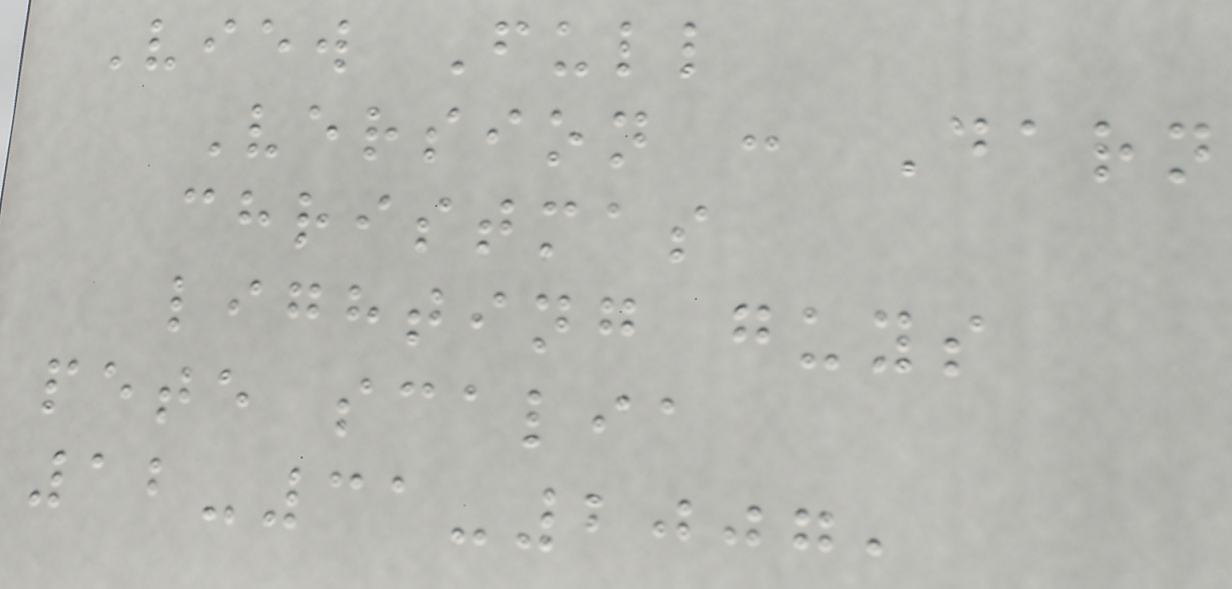View Full
Version : Darn
christmas
lighting guys
pete scalia
12-31-2007,
